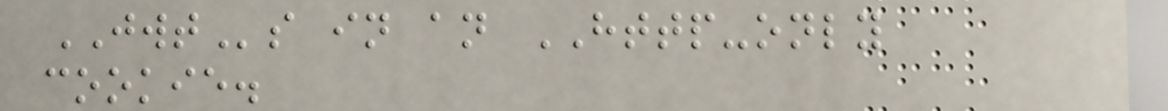JWTs in an HTTP-only
cookie.
